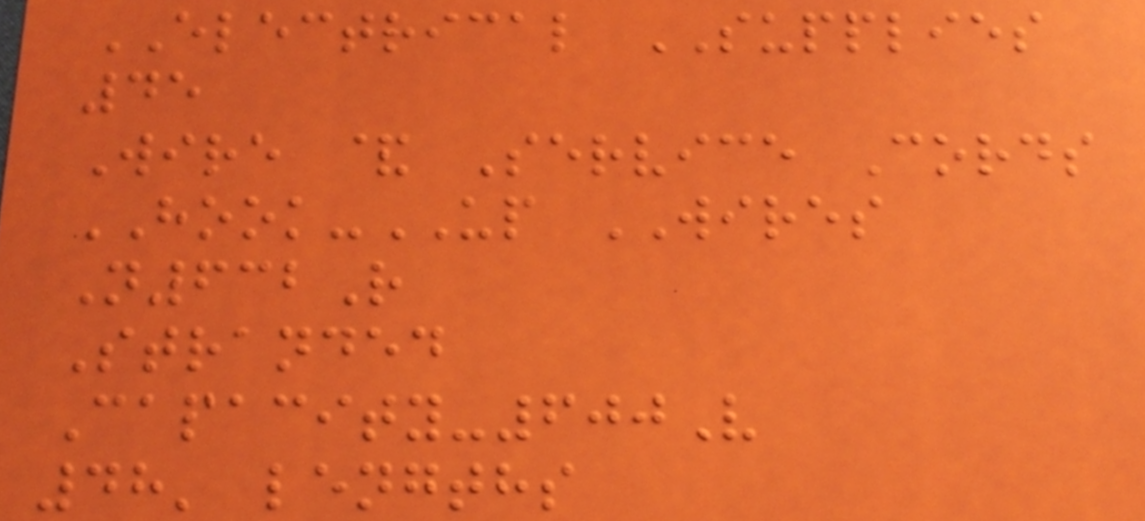ELECTRICAL SUPPLIES
45
Wire & Service Cords
HOOK-UP WIRES
N632R
Stranded
Capacity-600V
48' lengths
